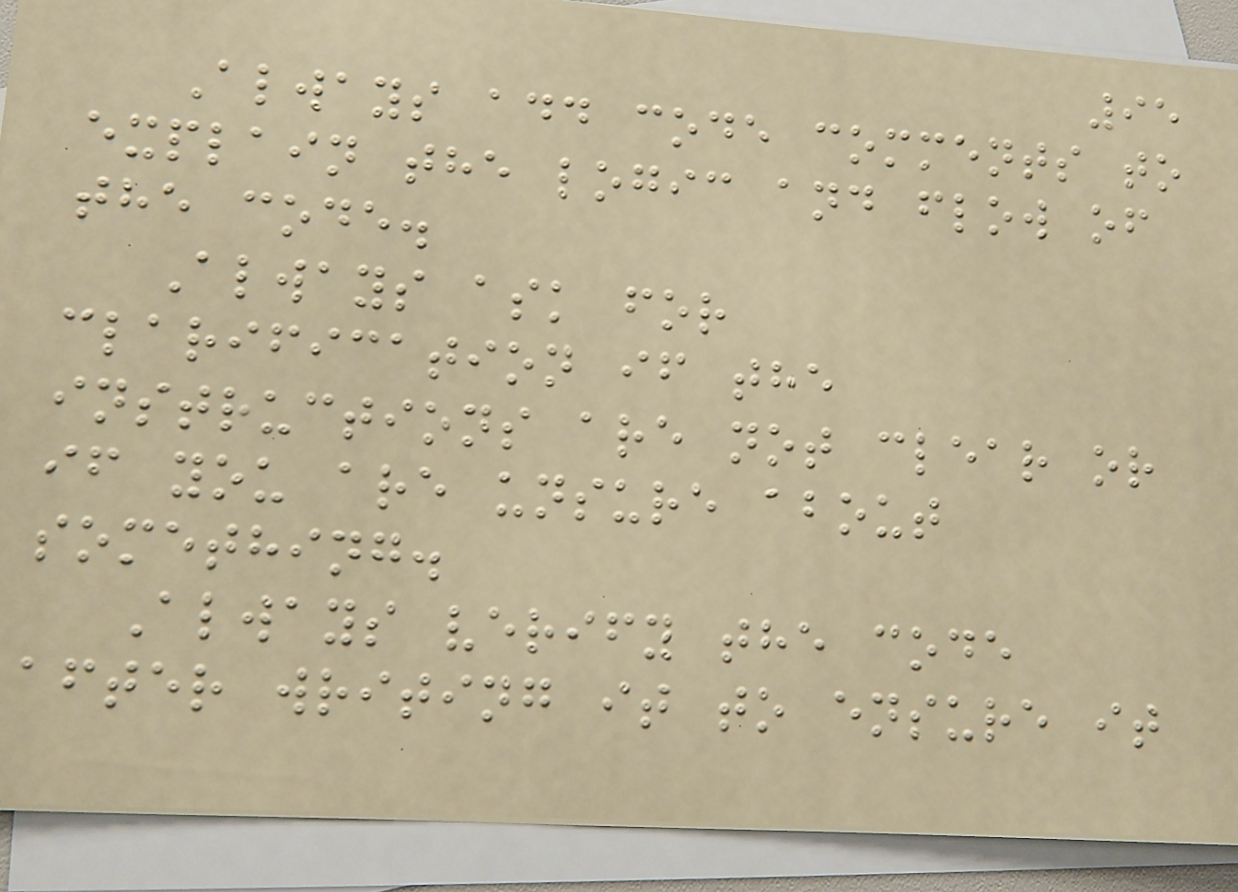95
Always add code comments to
explain the logic and flow of
the code.
Always ask for
clarification if the
instructions are not clear or
if you are unsure about
something.
Always verify the code
after writing it to ensure it
